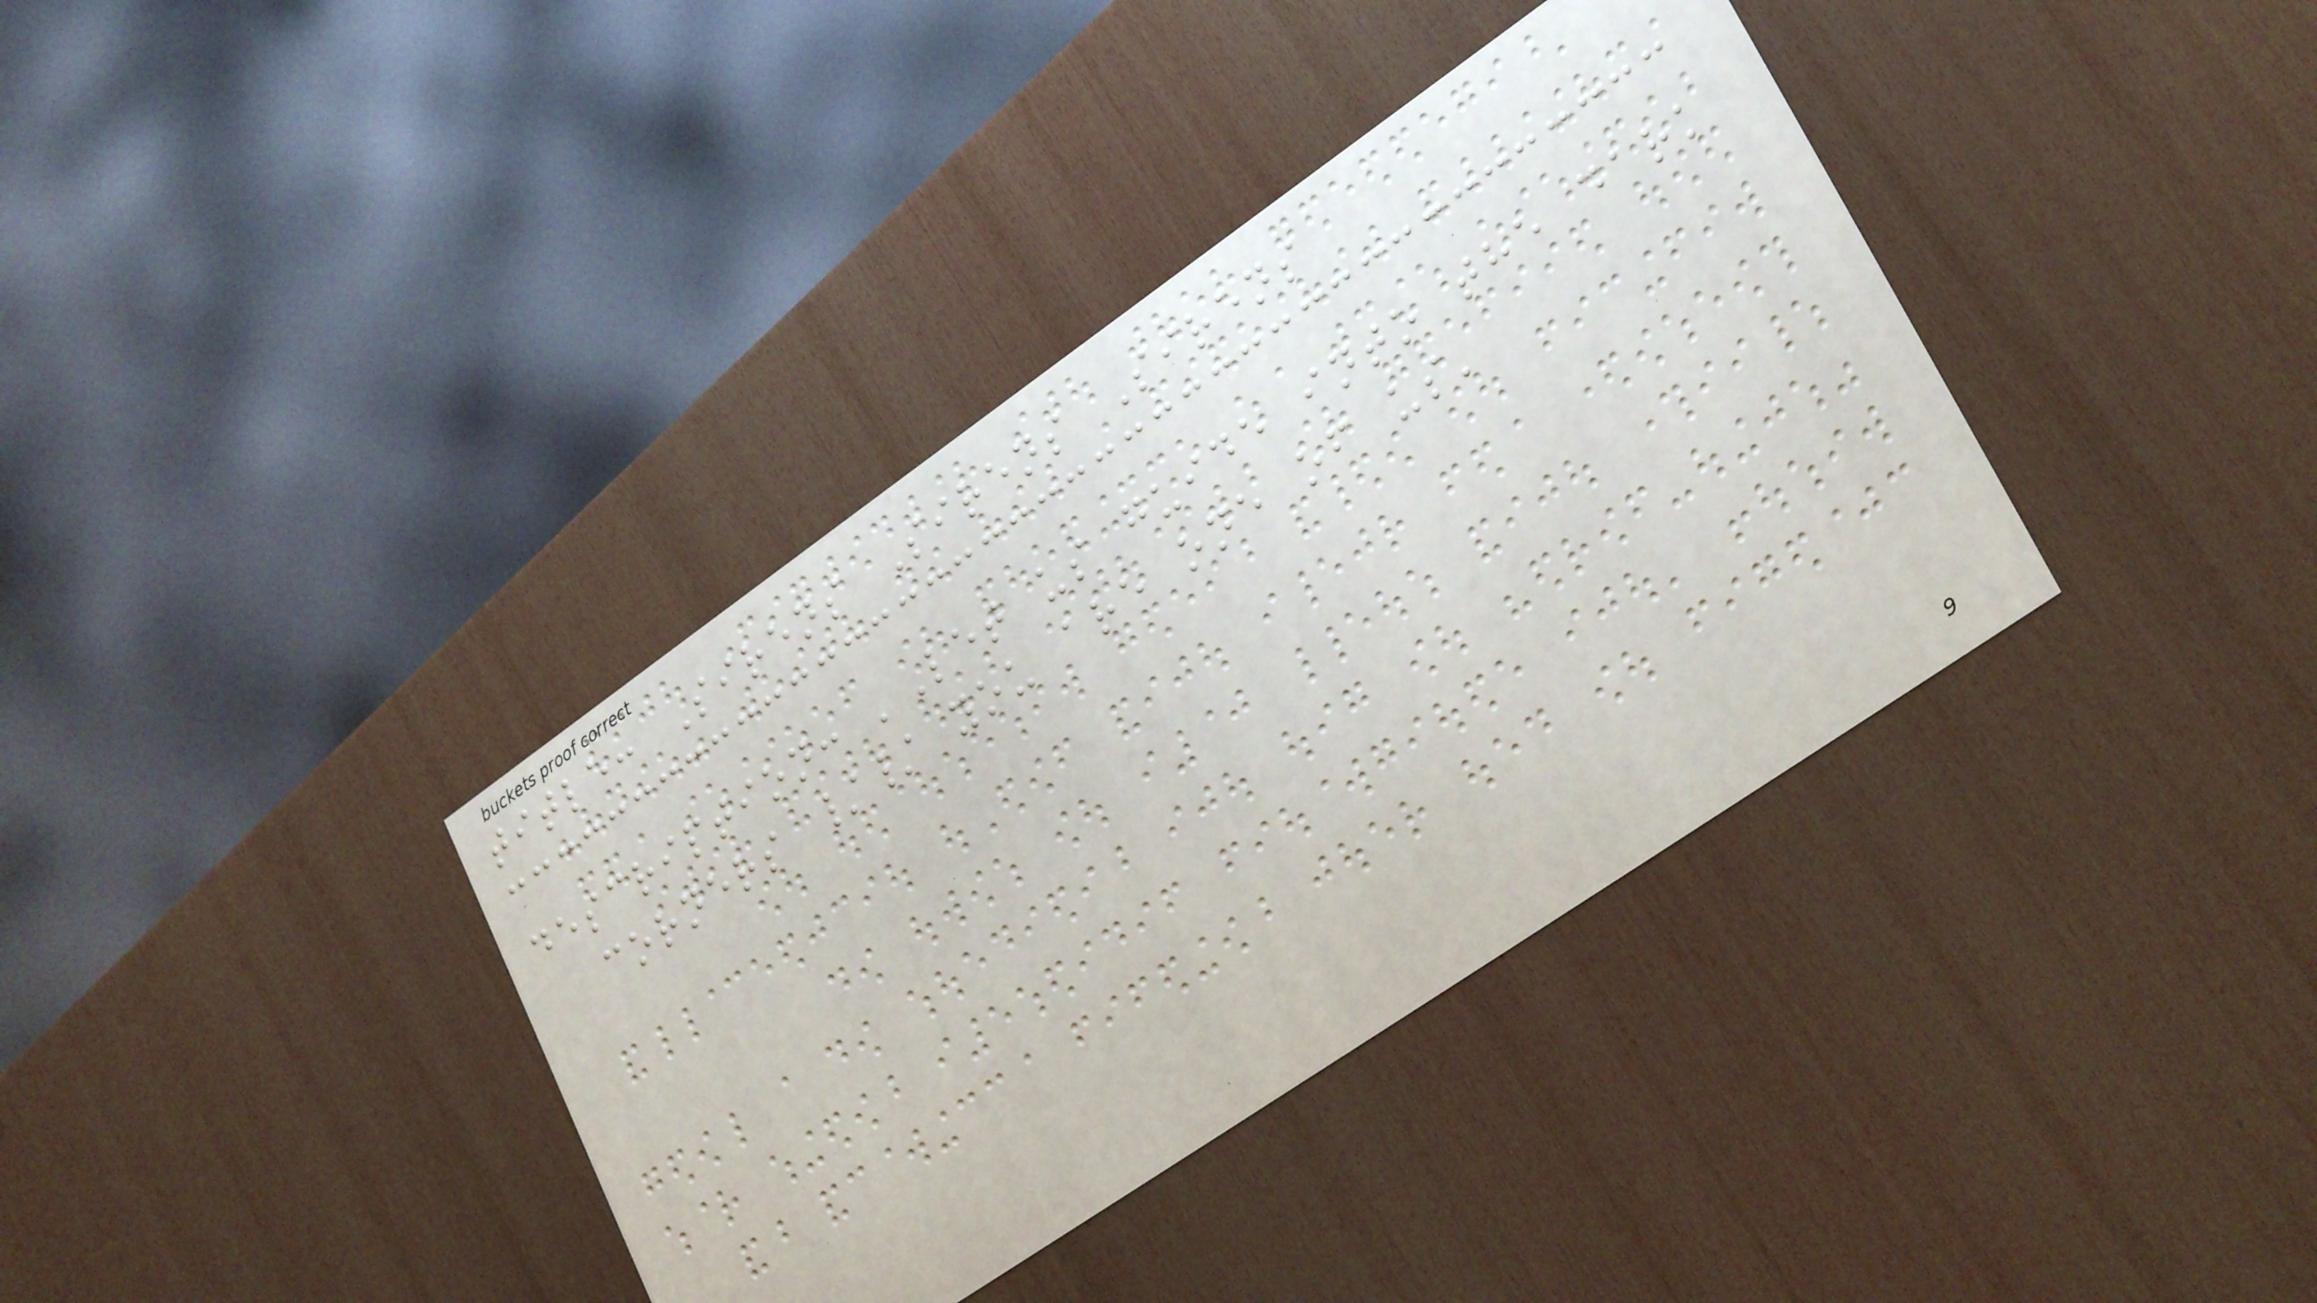title: Sirens Sirens Sirens
description: 'Let us guide into the dark
corners // you are one of us'
